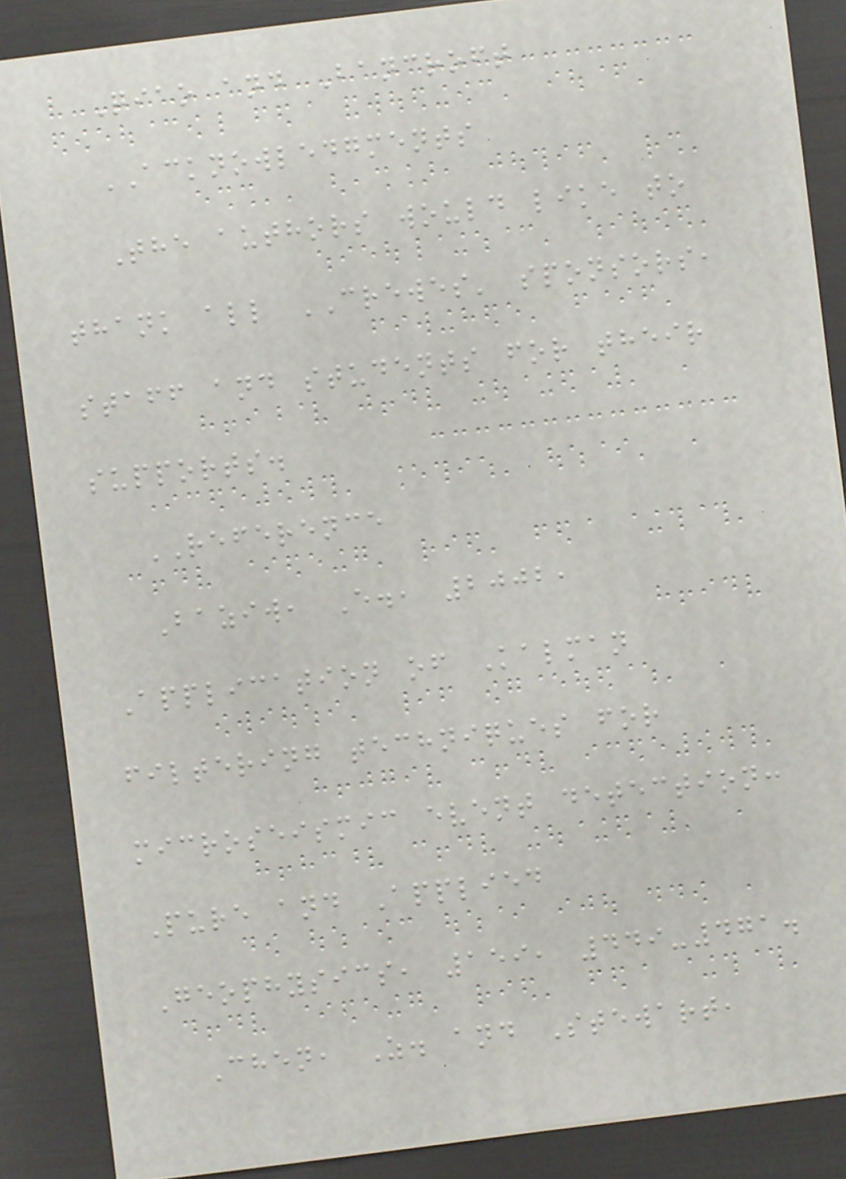Qiao and Bancroft
ACKNOWLEDGMENTS
The authors would like to
thank all CREWES' sponsors,
staff and students for their
supports.
REFERENCE
Baziw, E., 2002,
Application of Kalman
filtering techniques for
microseismic event detection:
Pure and Applied
Geophysics, 159, 449-471.
Chen, Z. and Stewart,
